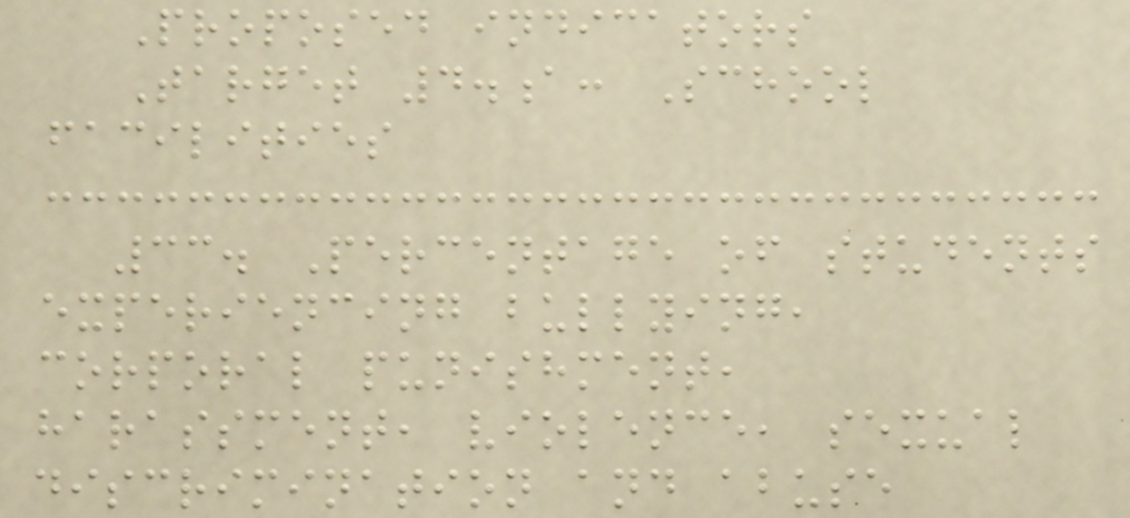Proposed indicators
Target 4.a: School
facilities
33. Percentage of students
experiencing bullying,
corporal punishment,
harassment, violence, sexual
discrimination and abuse
